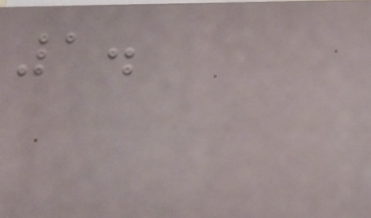1.
